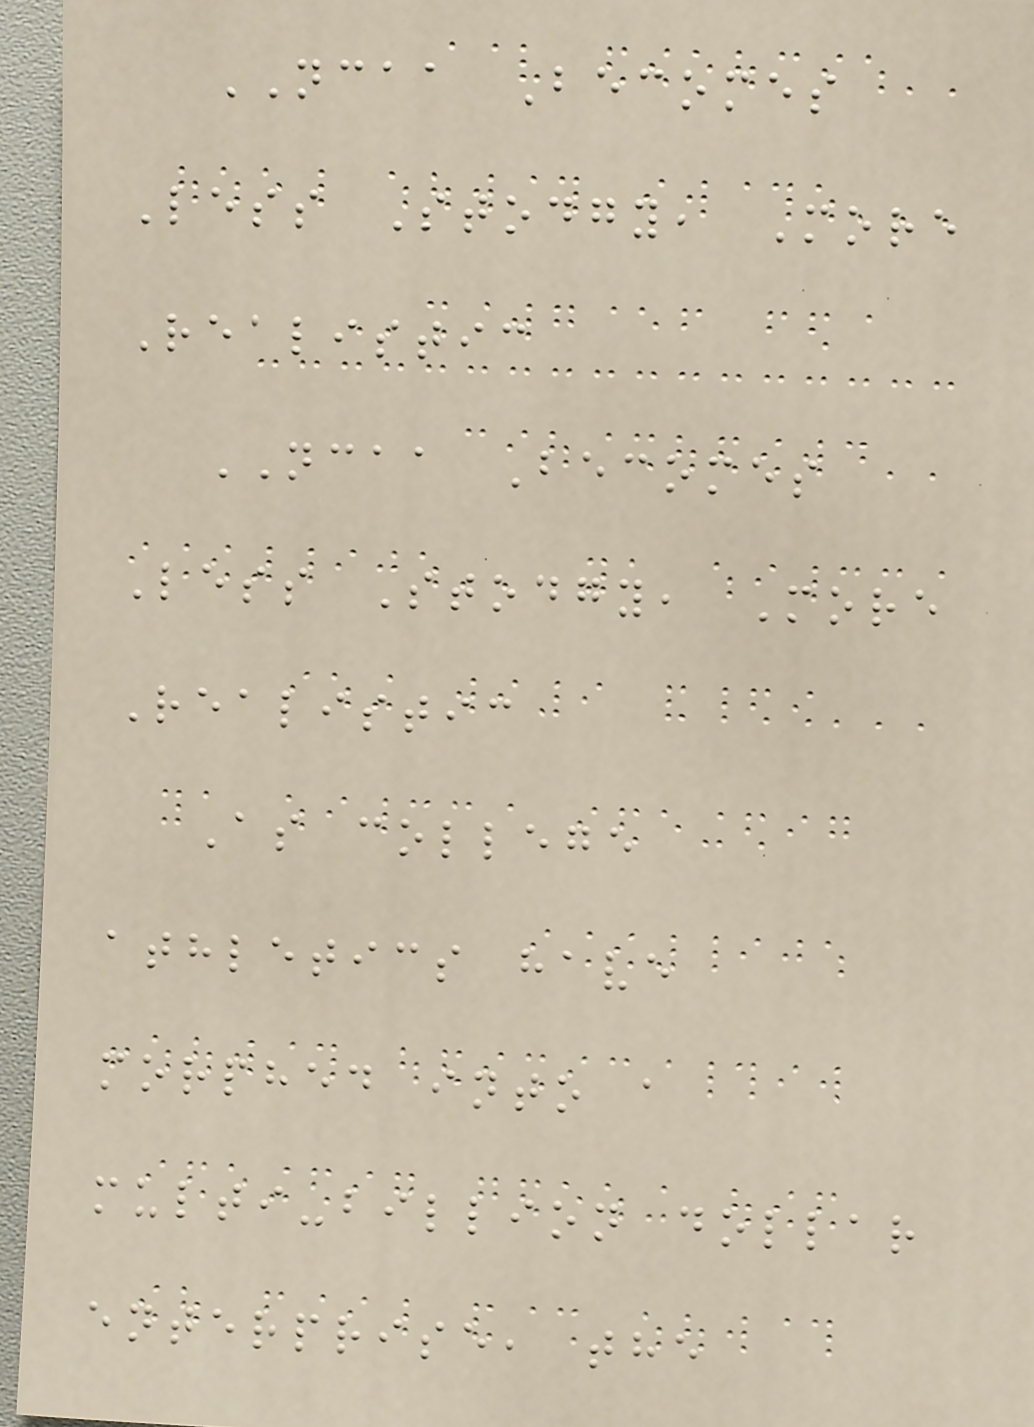NCAA Becomes
Less Stodgy, More
Realistic
NCAA Becomes
Less Stodgy, More
Realistic
As college
athletics have
morphed into a
multi-billion dollar
enterprise, the
